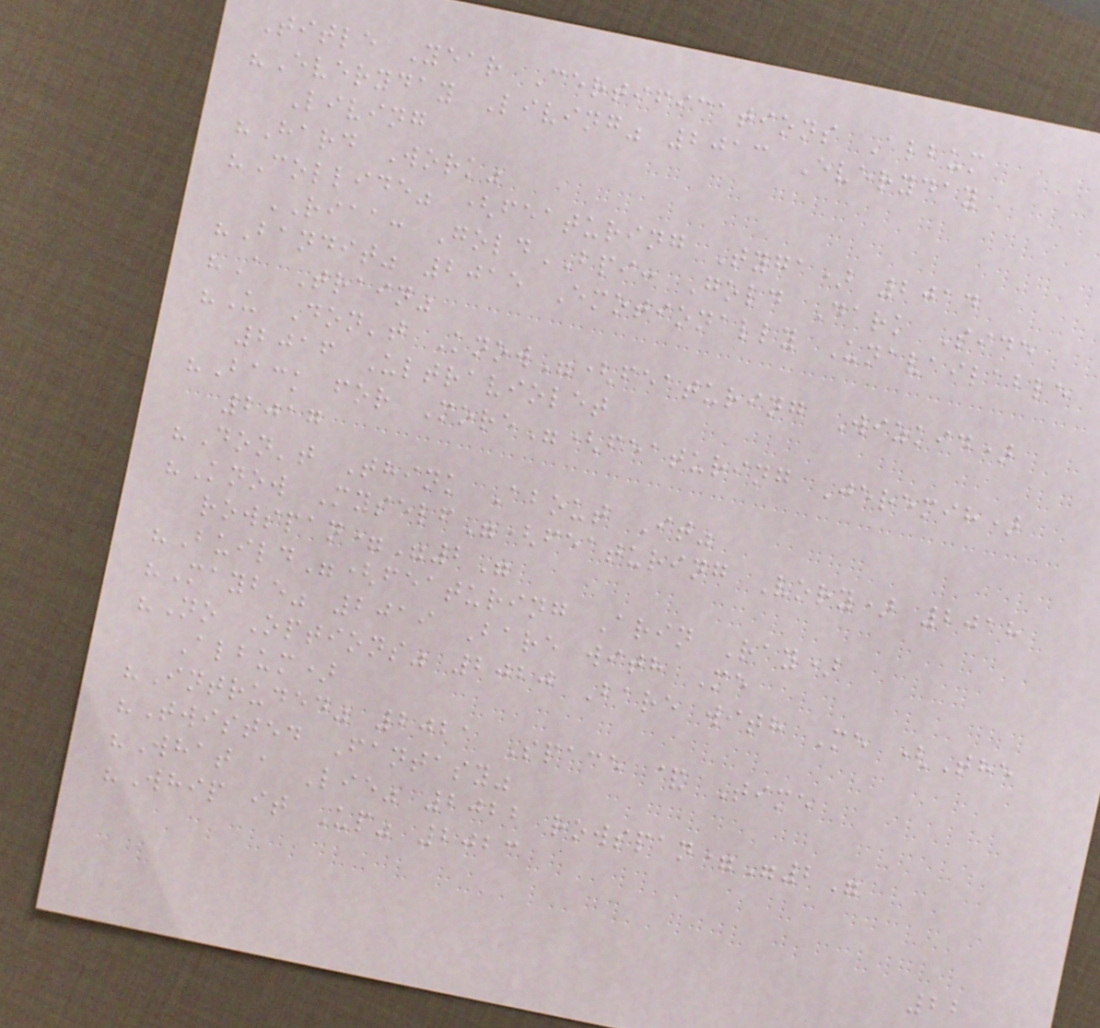Title Year Certifications Album
"Everyday Living" 2013 Everyday
Living
"Hard Work"
"Collide" (featuring Tyga) 2014
RIAA: GoldBPI: Gold Dark Side
"Bandit" 2015 Emotionally Unavailable
"A Train"
"U Don't Know"(featuring Wizkid)
2016 Ultraviolet
"Back for More"(featuring Jeremih)
2017
"Don't Think About It"
"Know Myself"(featuring Vory) 2018
rowspan="2"
"Build"(featuring Arin Ray)
"Maybe" 2019 Bare with Me
"No Options" 2020 Bare with Me (The
Album)
"Intruded" 2021 Space & Time
"Twisted Fantasy"
"What a Lie" 2022 rowspan="2"
"Whip it Up" 2023
22
